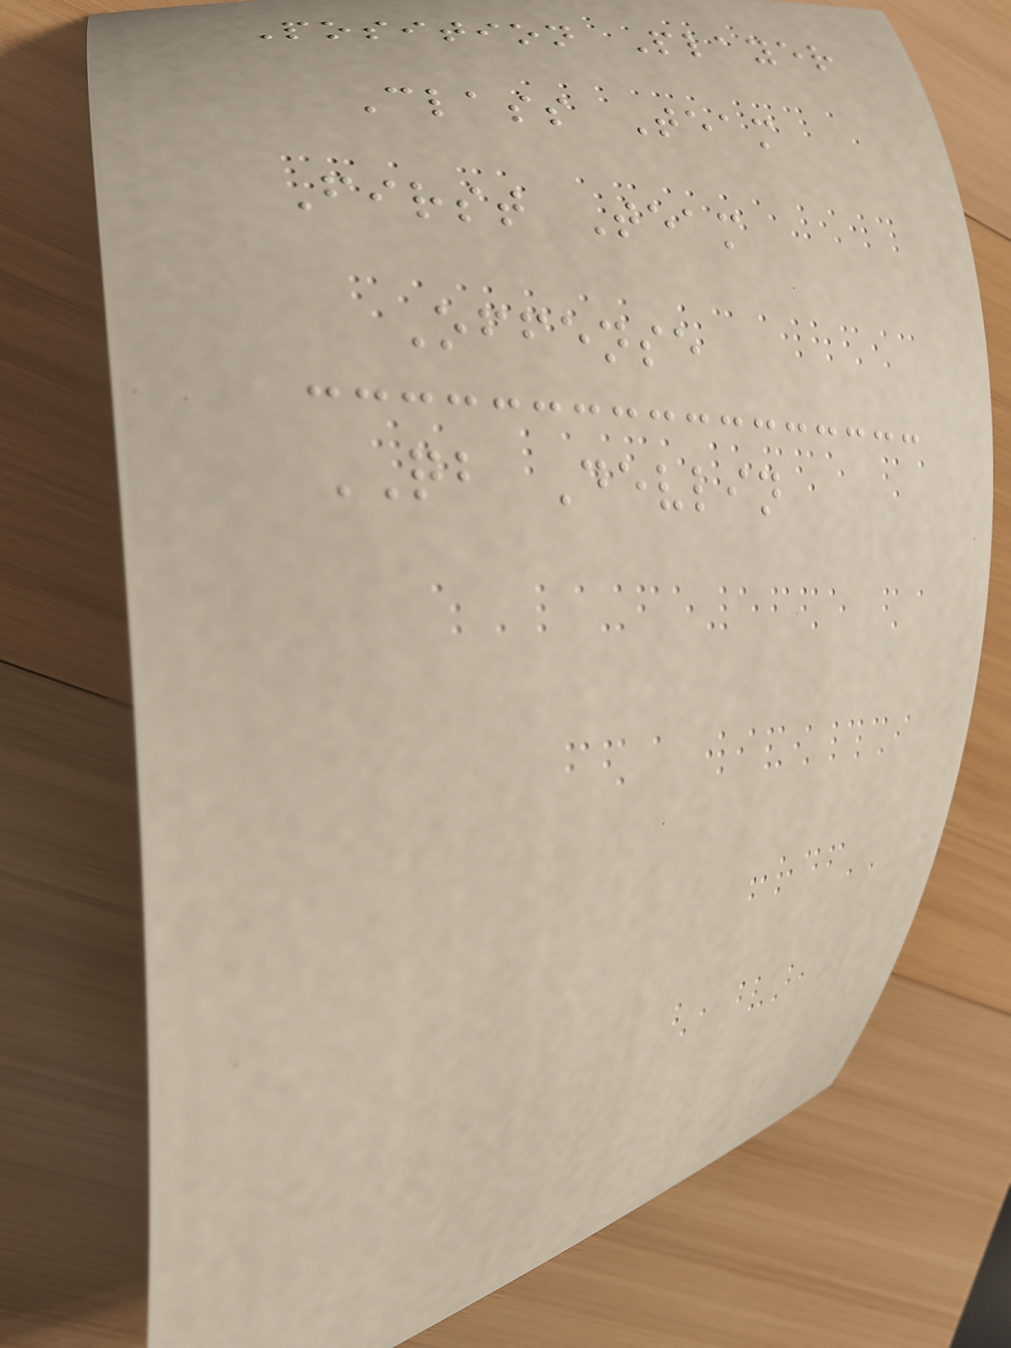Position Player
Class Team
First Team
Offense
QB Devlin
